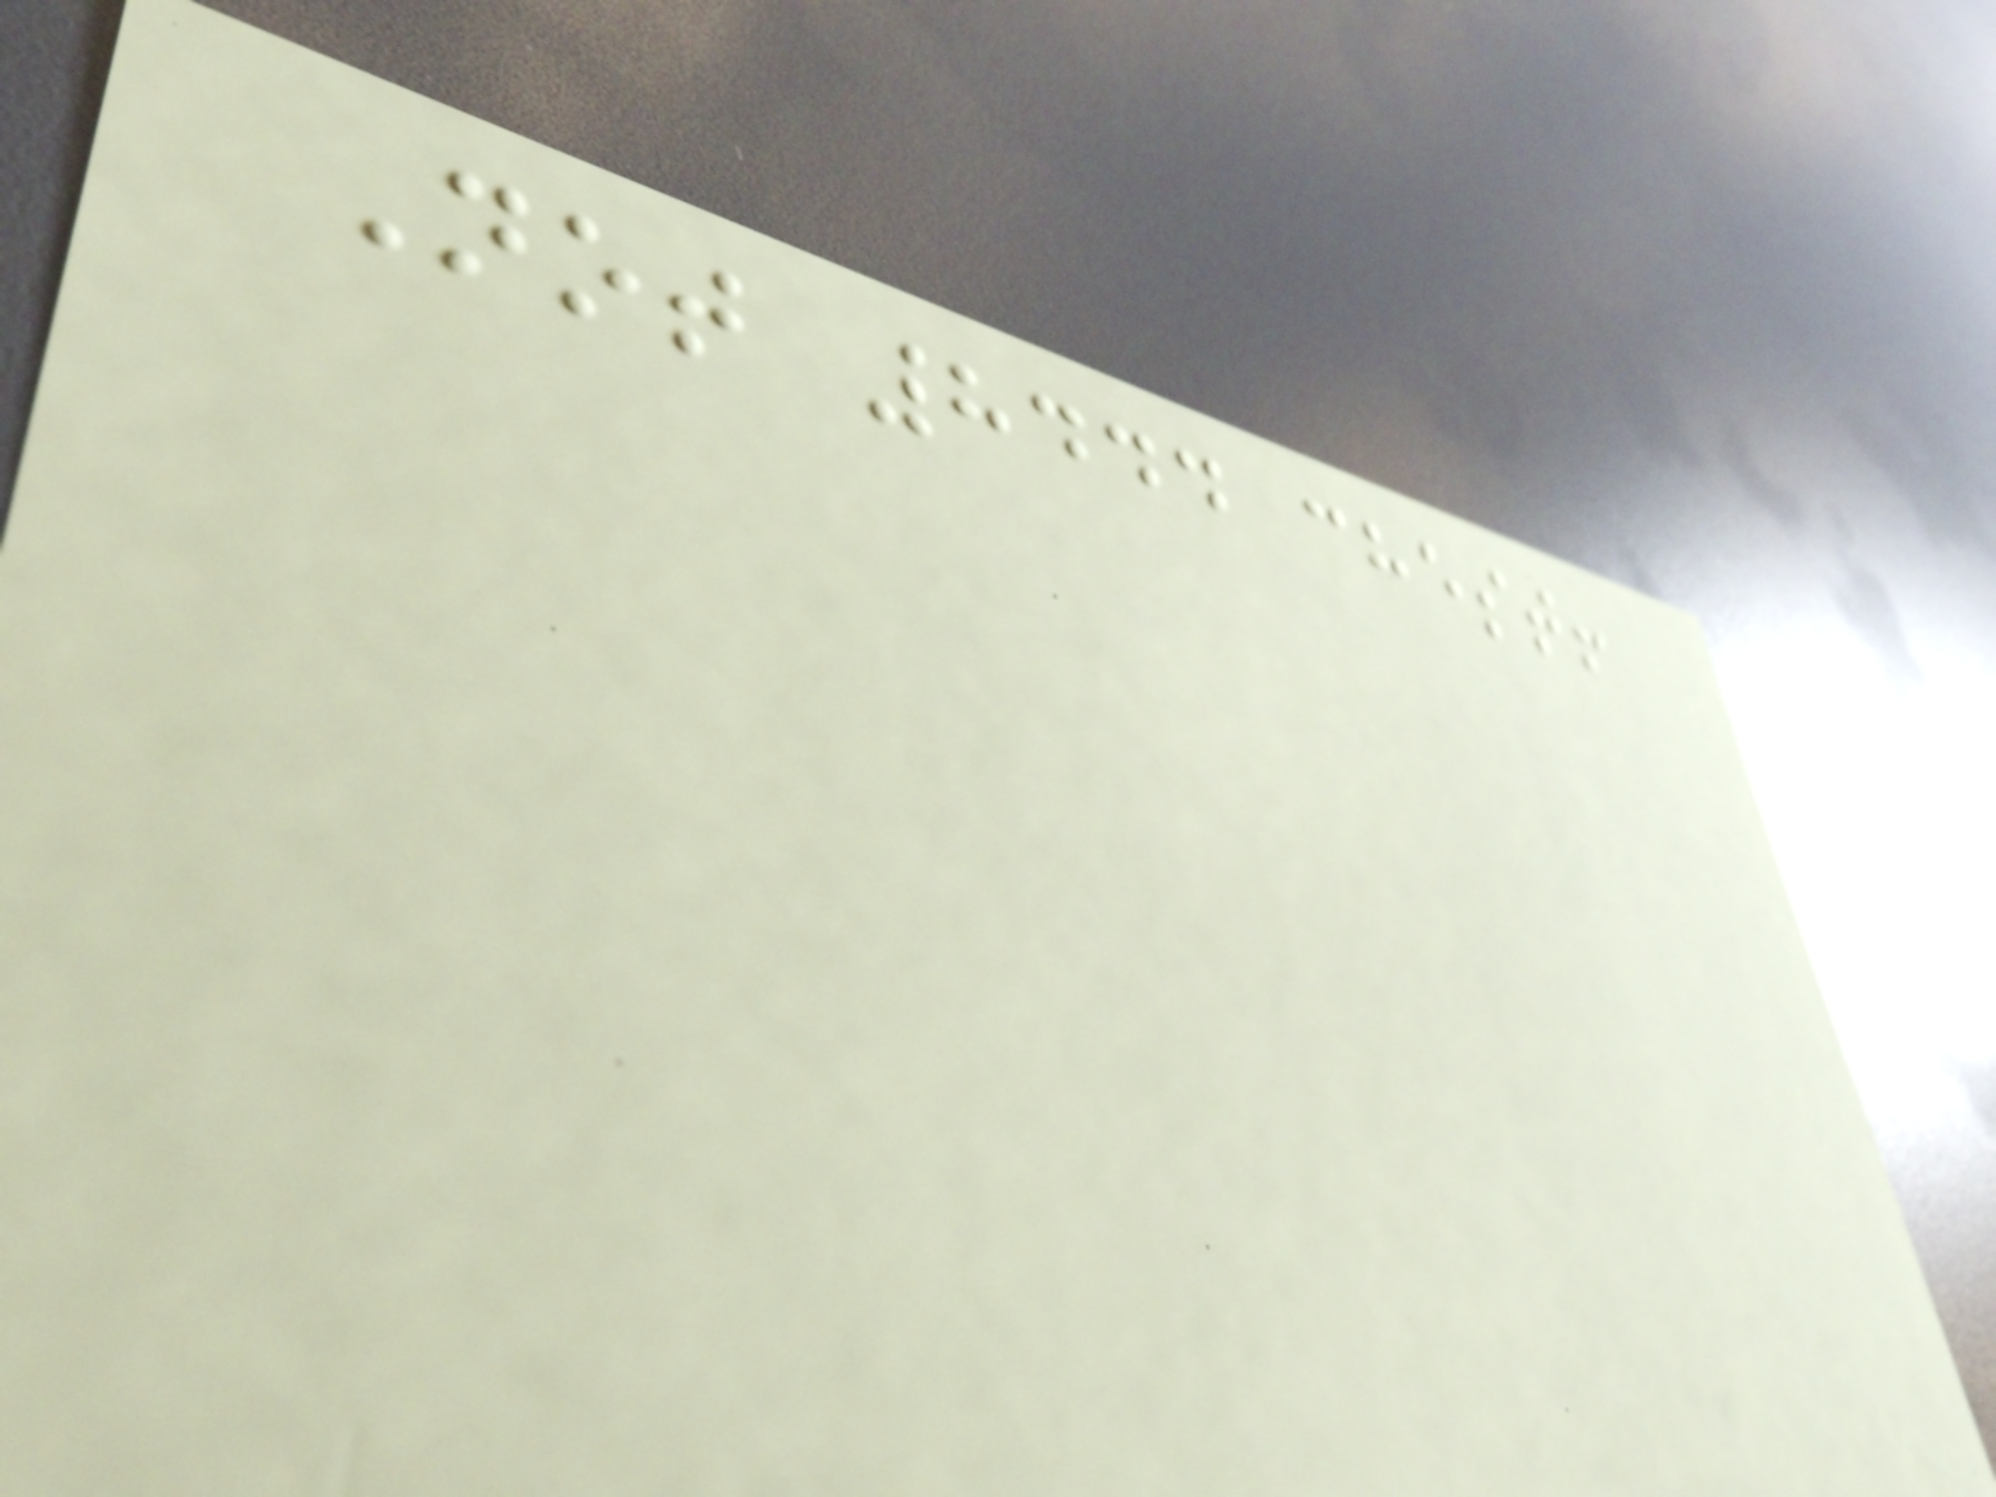Not 8444 chest!
